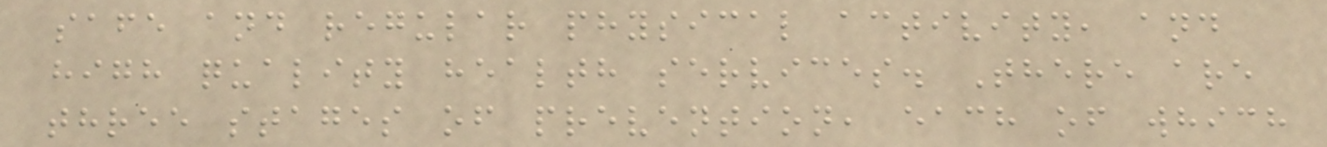safe and regular physical activity, and
high quality health services. There are
three stages of prevention, each of which
